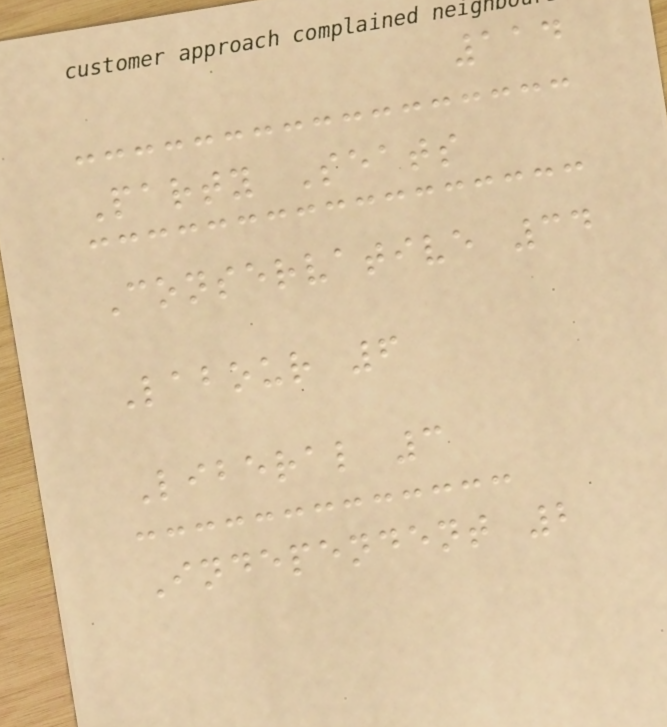114
Party Seats
Conservative 34
Labour 6
Liberal 3
Independent 2
